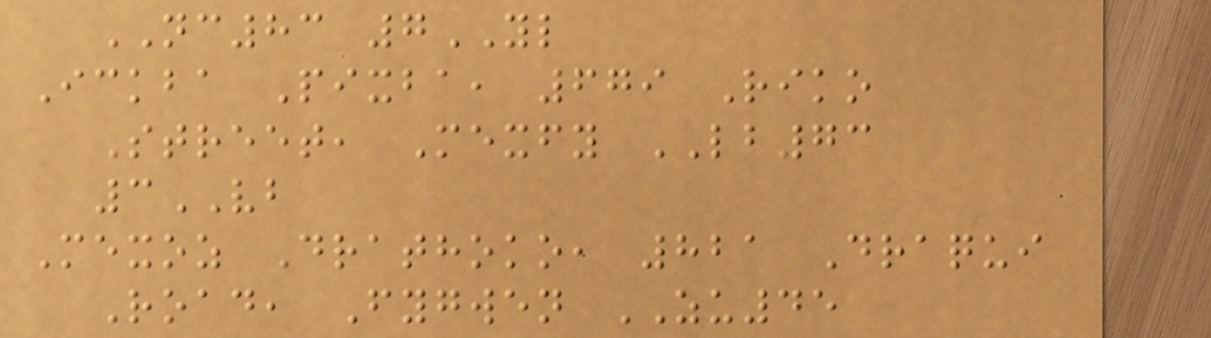NC83 7YL
Ickba Pixba, 679 Riko
Street, Mexfy LB73
3VB
Mexoz Drathoko, 821 Draqui
Road, Fygwen ZU45
